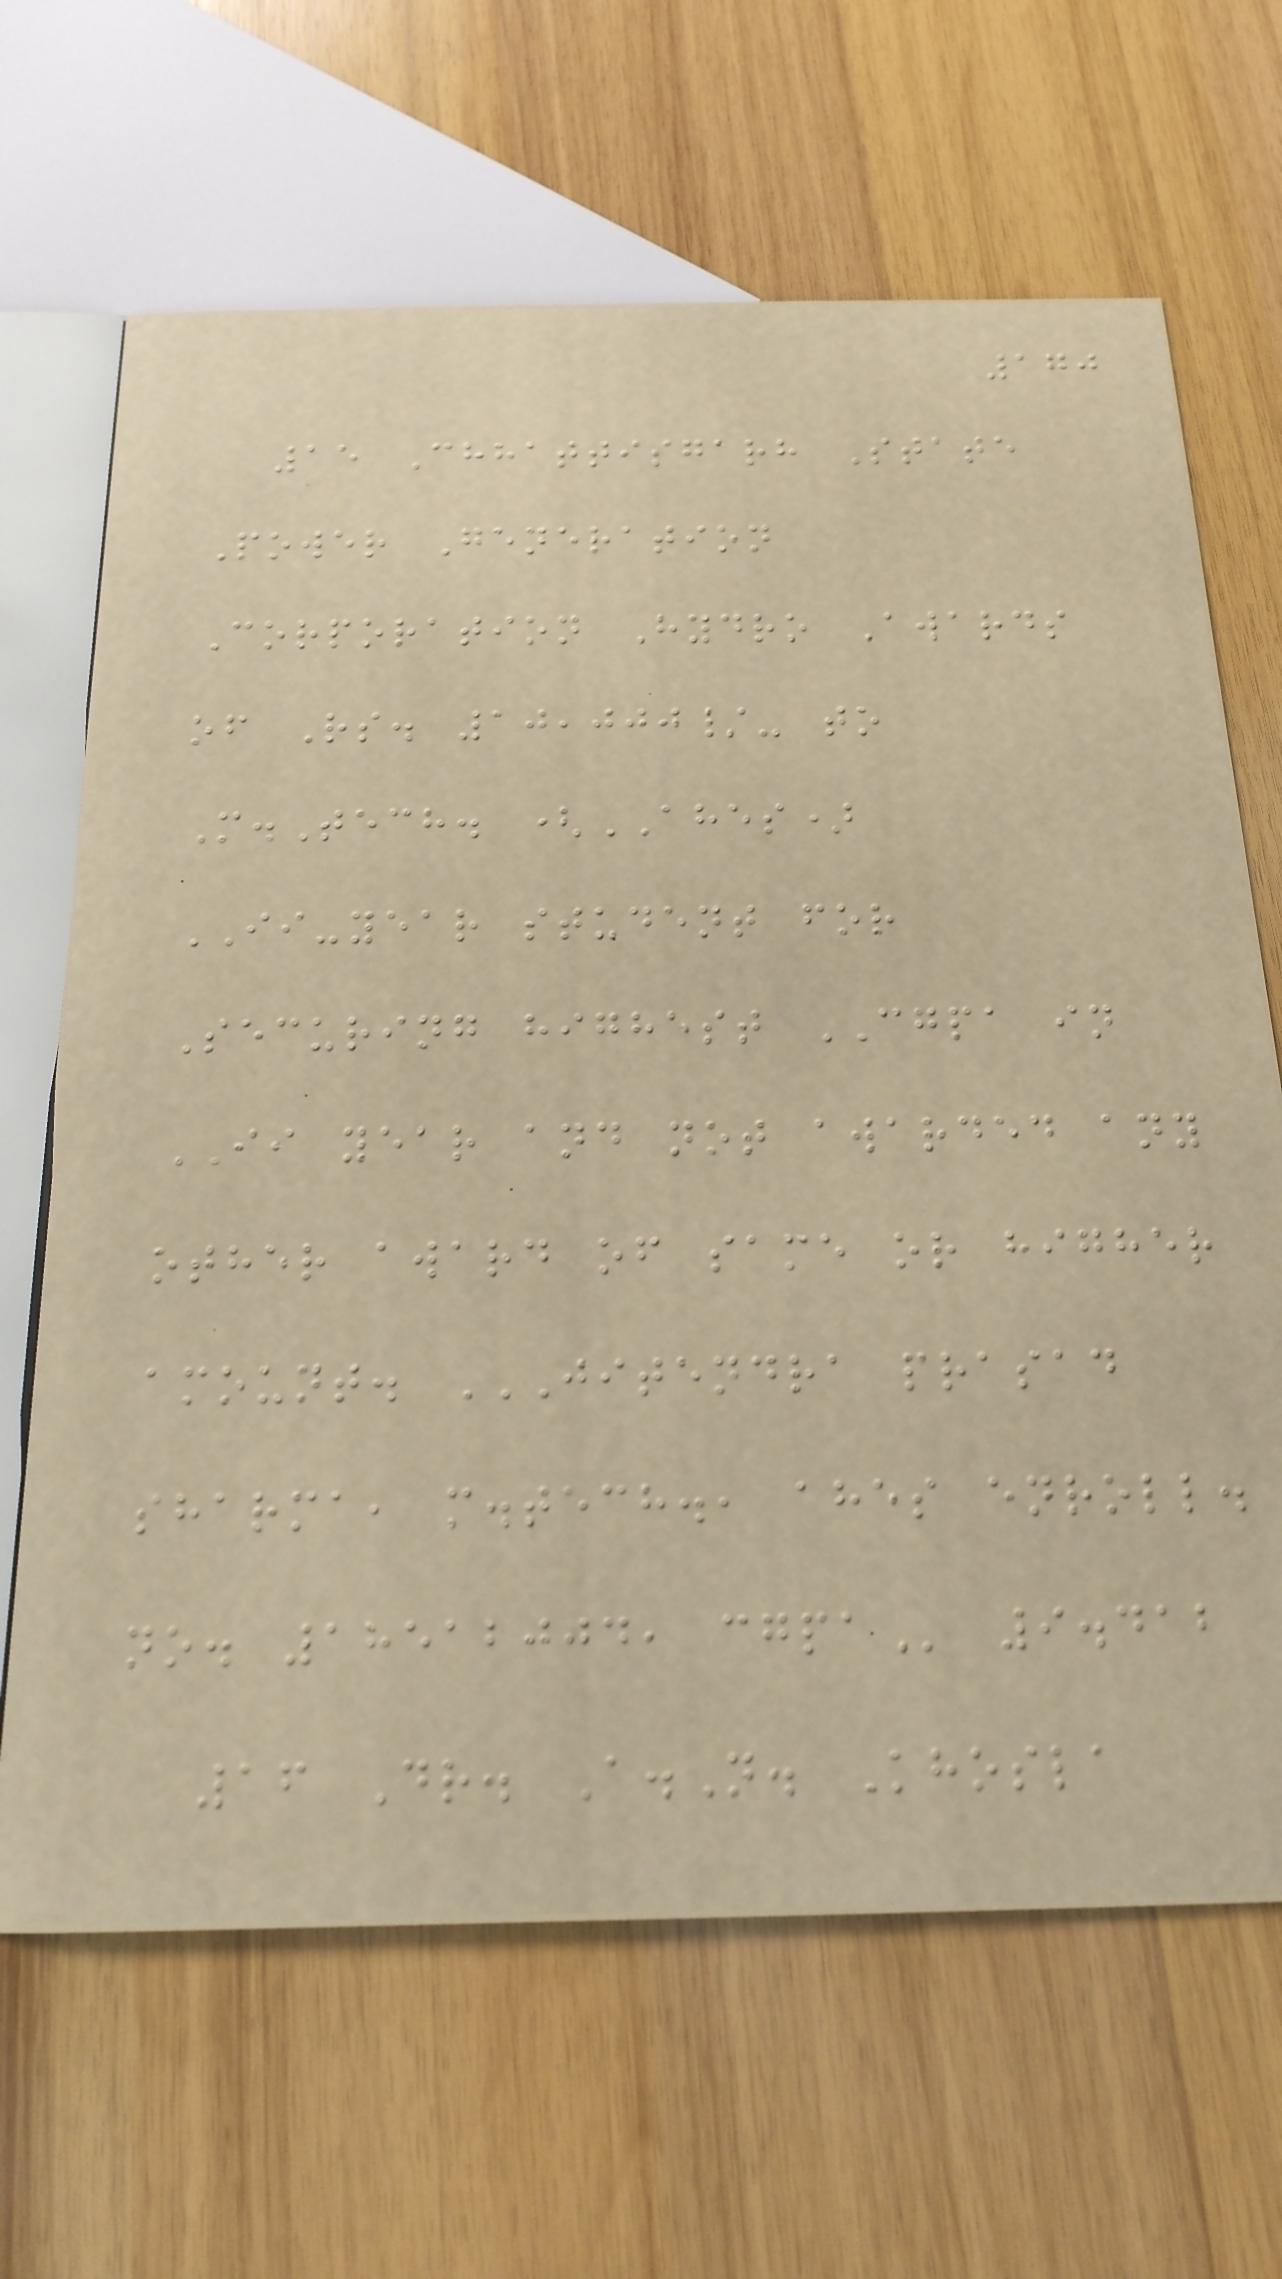170
15 Chhattisgarh State
Power Generation
Corporation Hydro Awards
of Rs. 10,000/- to
M.Tech. (AHES)
II-year student for
Securing highest CGPA in
II year and not awarded any
other award of same or higher
amount. JITENDRA PRASAD
SHARMA, M.TECH., AHES ENROLL.
NO. 18512004, CGPA 9.412
16 Dr. A.N. Khosla
